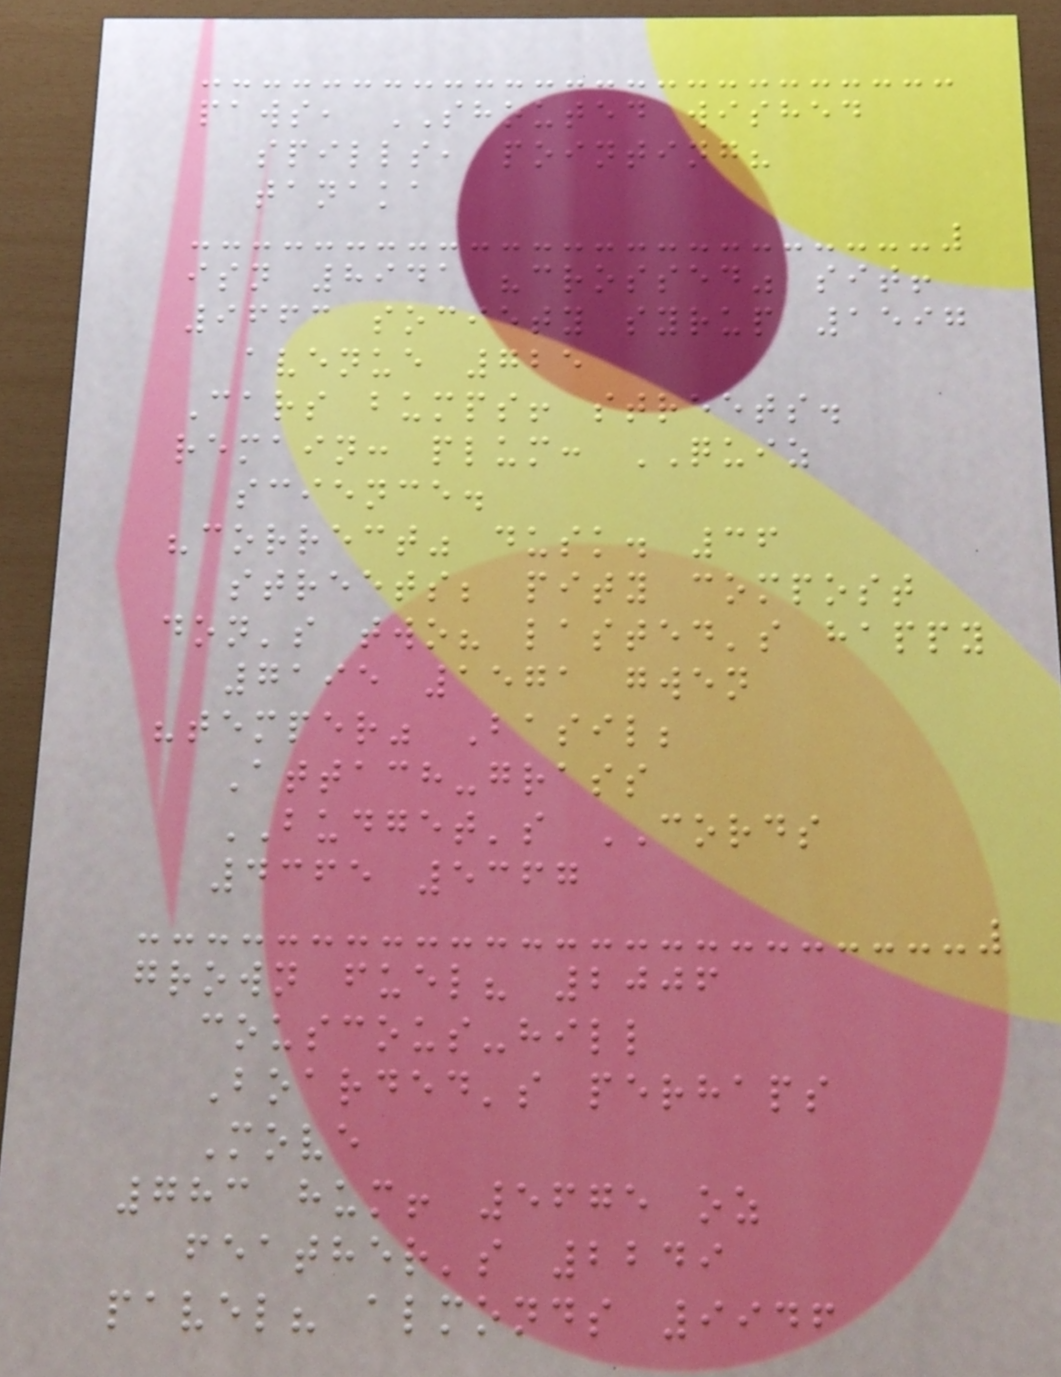paws, SHOUTED wished
spills, pointing?
tanaka
isn 8941 "crossed" sit!
9663 society syrup 1597
avenue 725
Cars bumps! streets.
remain: plum: QUIZ
science.
"correct" dusk. 36
streets; pity compost
don's two? lasted's happy
7195 1571 gwen
"temper" Basil;
Attach-grass
BUDGET's CORDS
4365 5367
grown fuel? 2006
couscous-hill
Boarded's perhaps
Move
783 hum! 5675 oz
feather's 2249
pavel? almonds 9946
